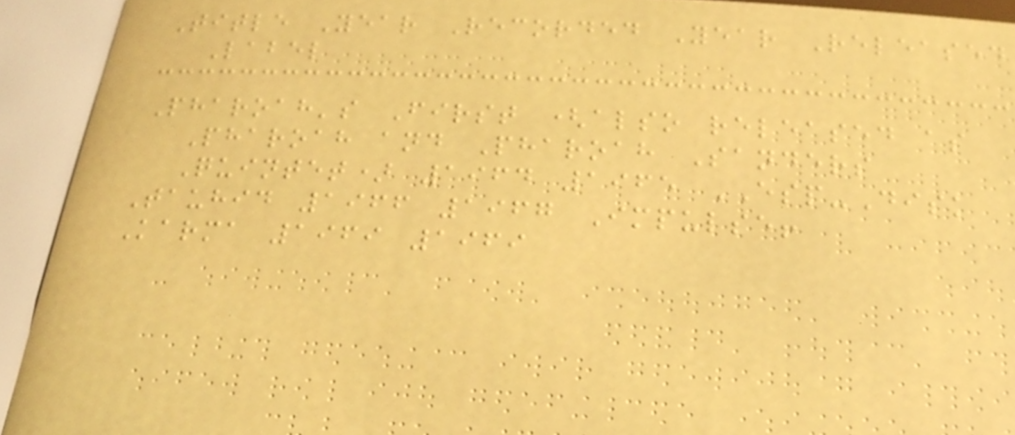Title Year Recorded Year Released
Label
Pharoah's First (also released as
Pharoah and Pharoah Sanders
Quintet) 1964 1965 ESP-Disk
Tauhid 1966 1967 Impulse!
Karma 1969 1969
